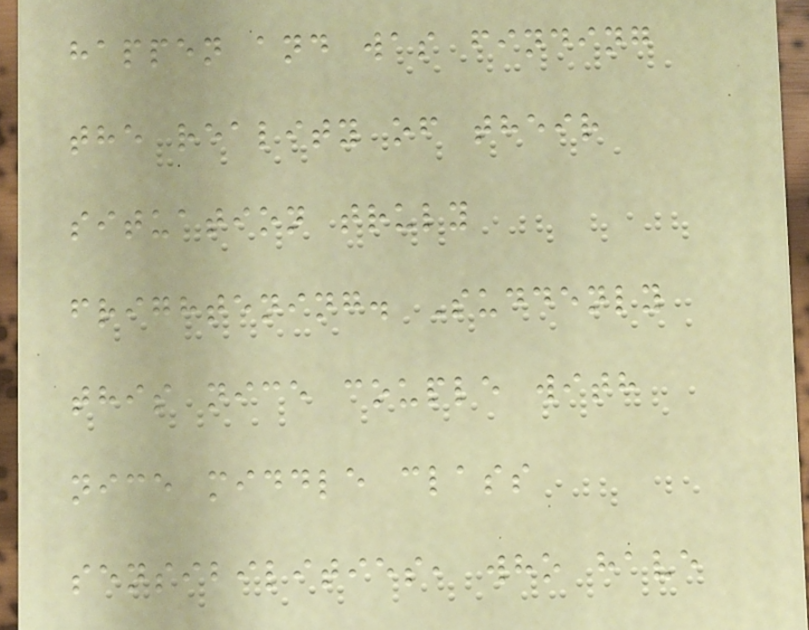happen and was finding
the reality of their
situation truly
frightening. Suddenly
this nice couple with
nice middle class
sensibilities, who have
